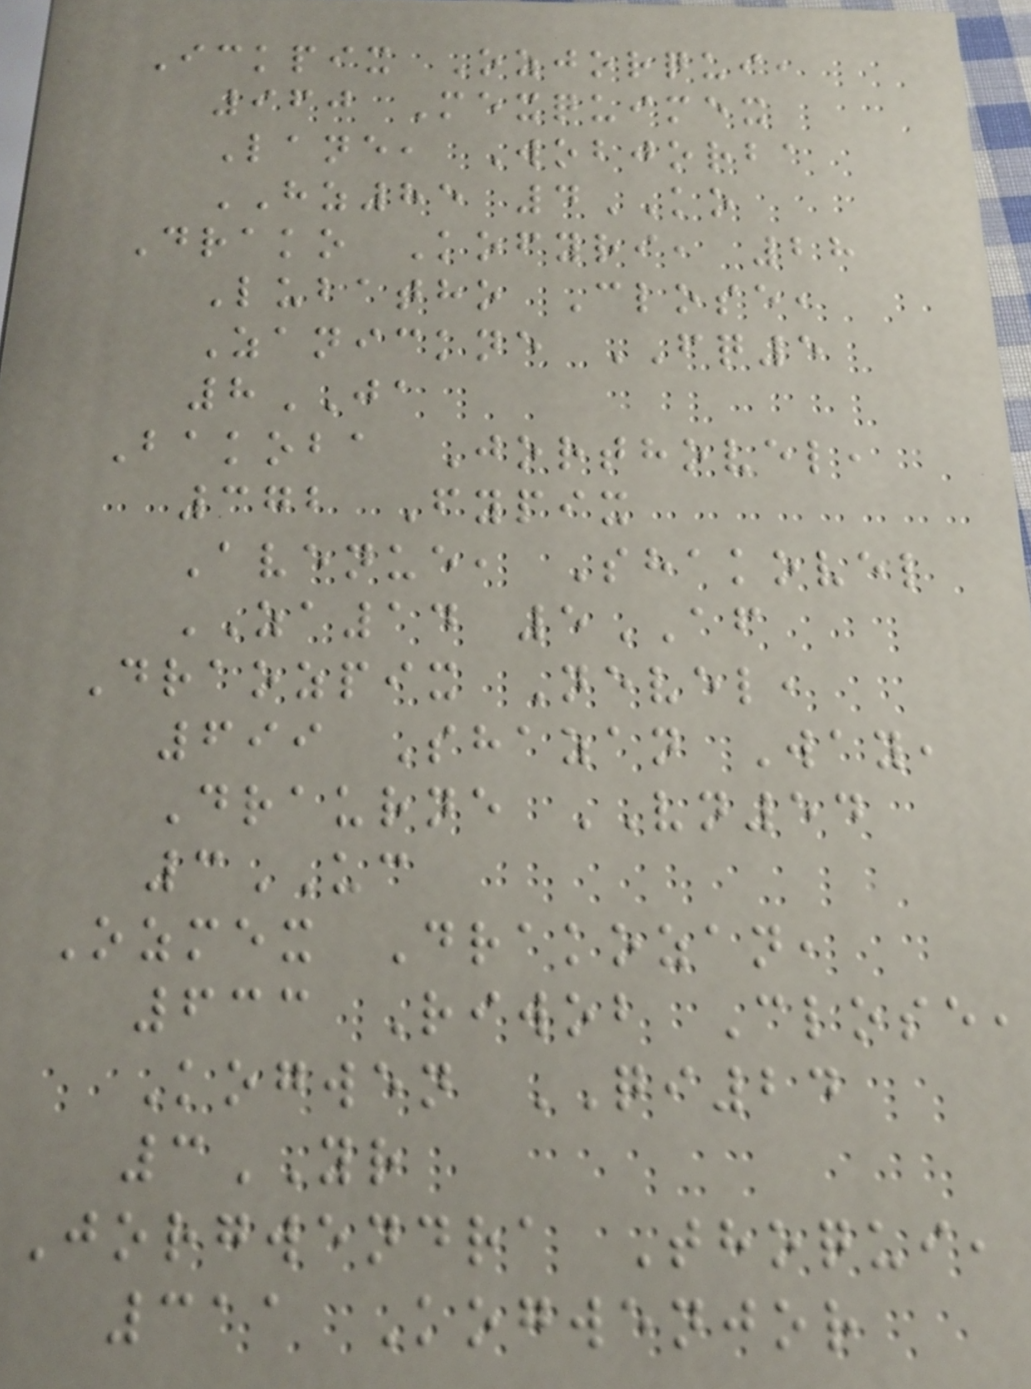Ickpix Ozjorqui,
960 Mexquimex
Lane, Wobjorba
HZ85 4KO
Drako Kofyri, 28
Lubatho Close,
Zanickne FQ5
8JA
Bakoba Jorthovel,
372 Fypix
Avenue, Shakovel
ZA14 5AF
Draozpix Nevel,
699 Shazan Way,
Draurne VN54
3UC
Ozmex Drakozan,
633 Riwob Close,
Kogwen QI24
3YR
Jorgwendra Thoqui,
311 Kogwenjor
